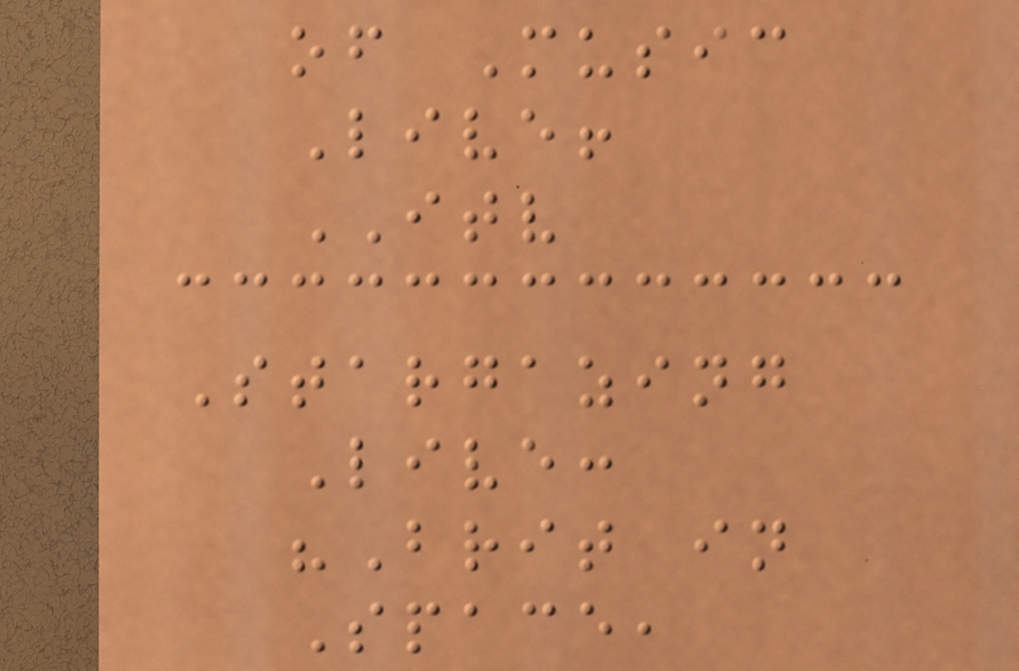of Music
Live!
ITV
Stargazing
Live:
"Brit in
Space,
